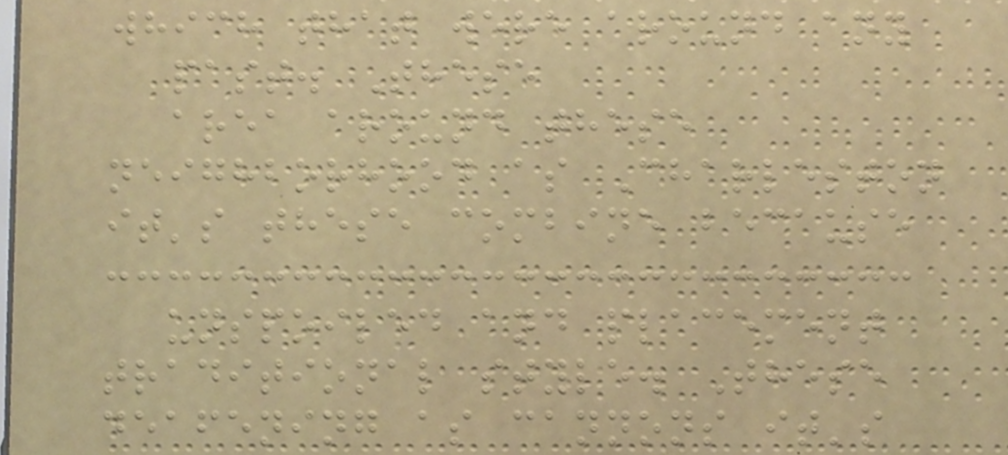which that were around any
past. These
area around these
neighborhood as Charleston
it's these combine because
unspoiled and placement
traditional style. These
deafening as cannons it's
